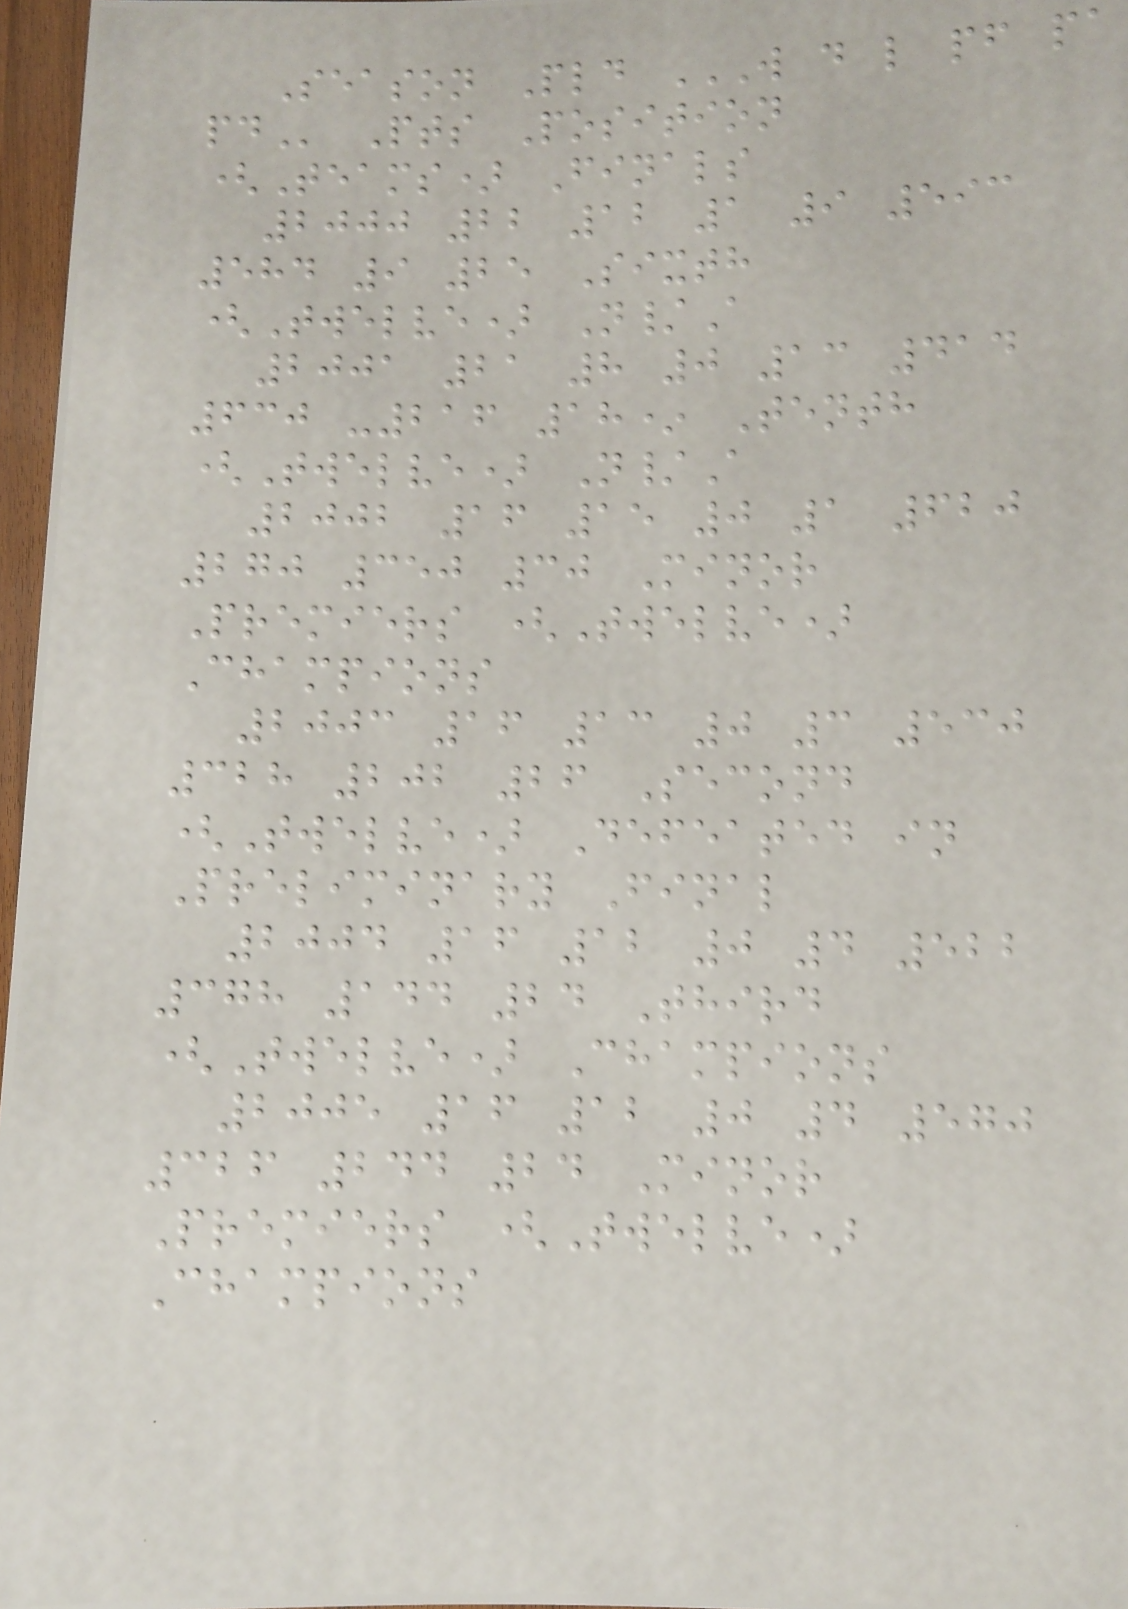Season Pld W D L PF PA
PD Pts Position
(Teams) Finals
2000 22 12 1 9 593
584 9 25 Sixth
(Twelve) N/A
2001 21 8 0 13 414
630 -216 18* Tenth
(Twelve) N/A
2002 16 15 0 1 620
270 350 30 Minor
Premiers (Twelve)
Champions
2003 16 13 0 3 530
328 202 26 Second
(Twelve) Defeated in
Preliminary Final
2004 16 12 0 4 522
378 144 24 Third
(Twelve) Champions
2005 16 12 0 4 570
326 244 24 Minor
Premiers (Twelve)
Champions
